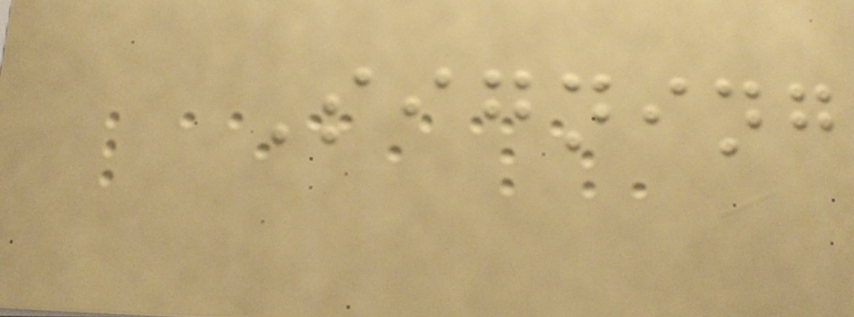Signing
